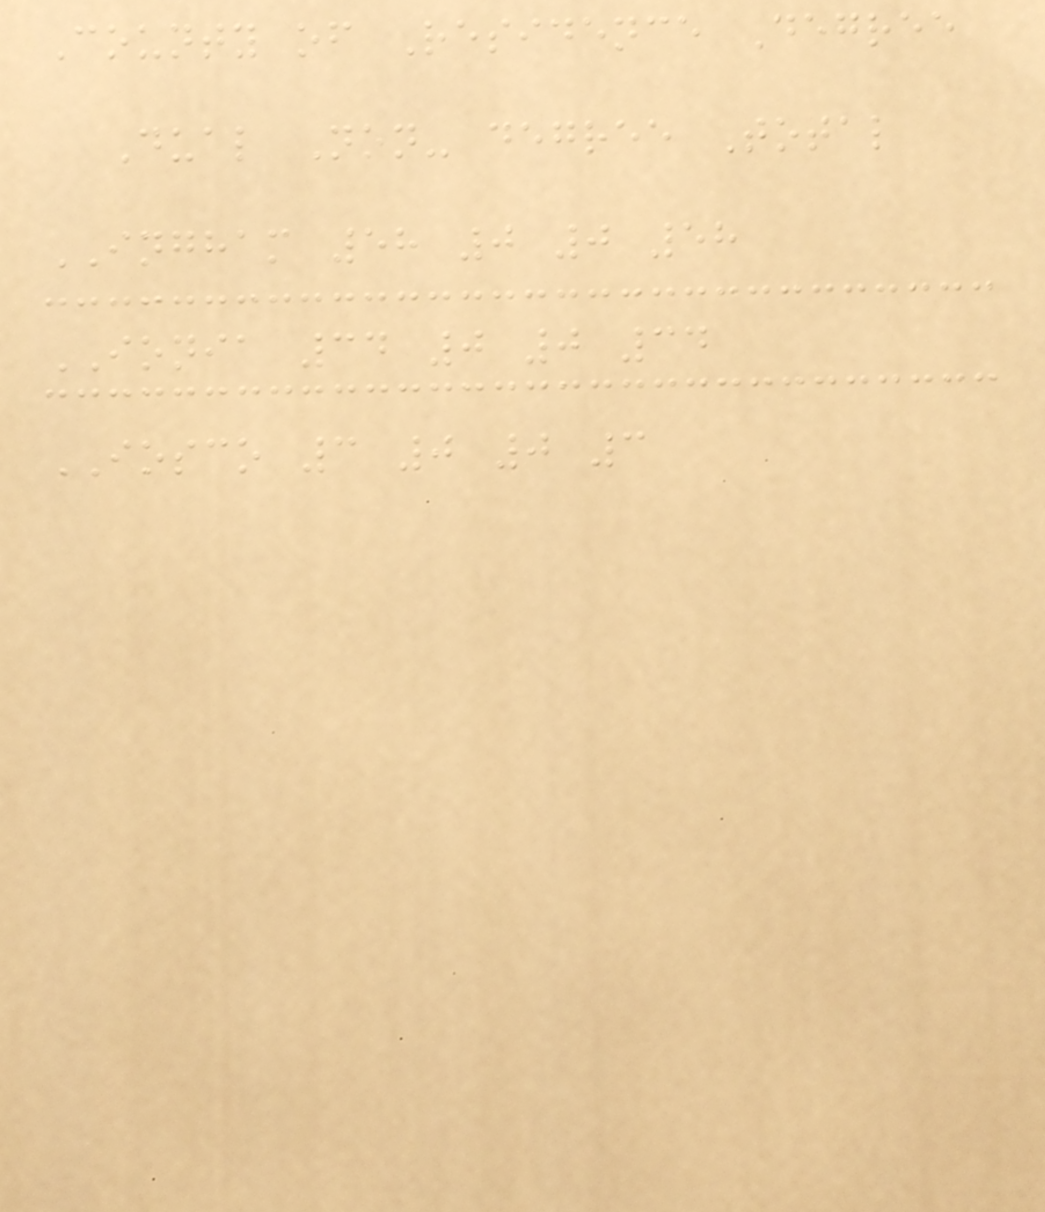County of Residence Degree
Dual Non- degree Total
INGHAM 58 0 0 58
IONIA 34 0 0 34
IOSCO 3 0 0 3
